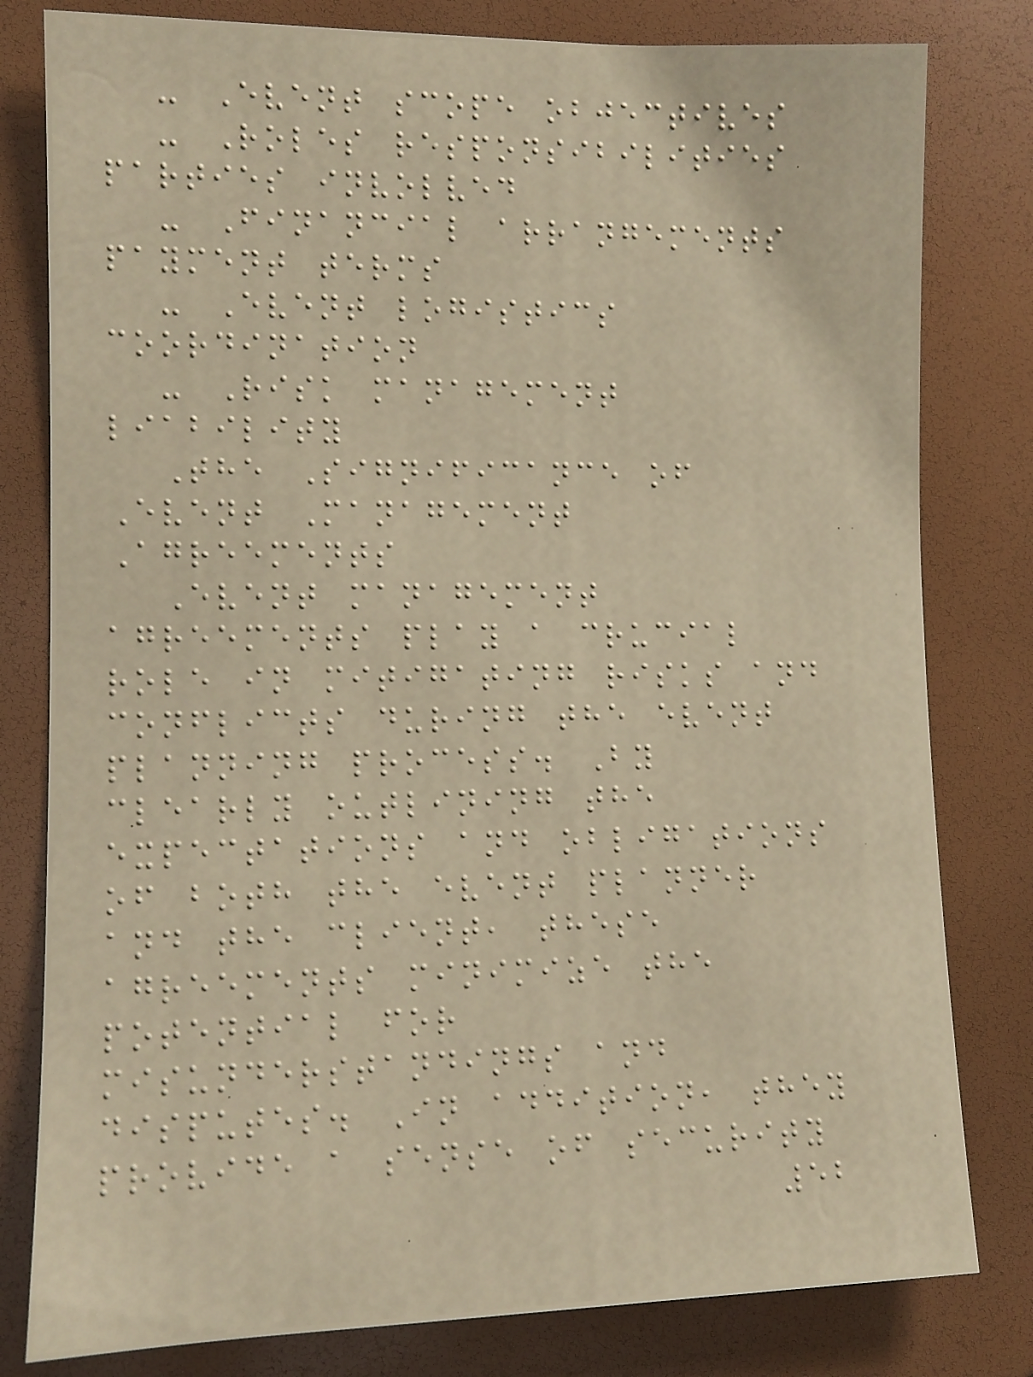- Event scope objectives
- Roles responsibilities
parties involved
- Financial arrangements
payment terms
- Event logistics
coordination
- Risk management
liability
The Significance of
Event Management
Agreements
Event management
agreements play a crucial
role in mitigating risks and
conflicts during the event
planning process. By
clearly outlining the
expectations and obligations
of both the event planner
and the client, these
agreements minimize the
potential for
misunderstandings and
disputes. In addition, they
provide a sense of security
52
